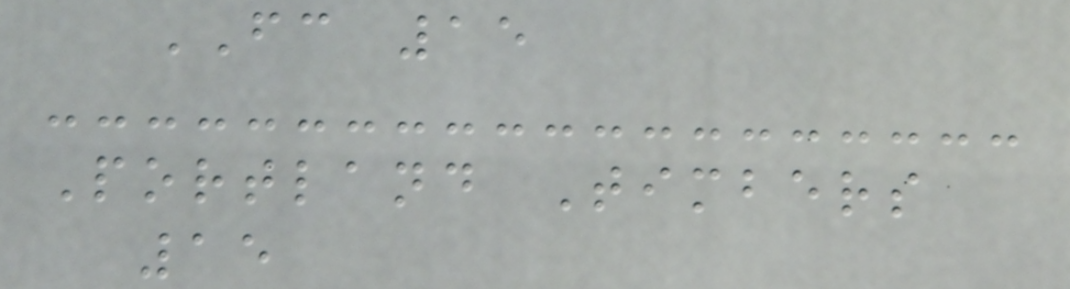FC 15
Portland Timbers
15
